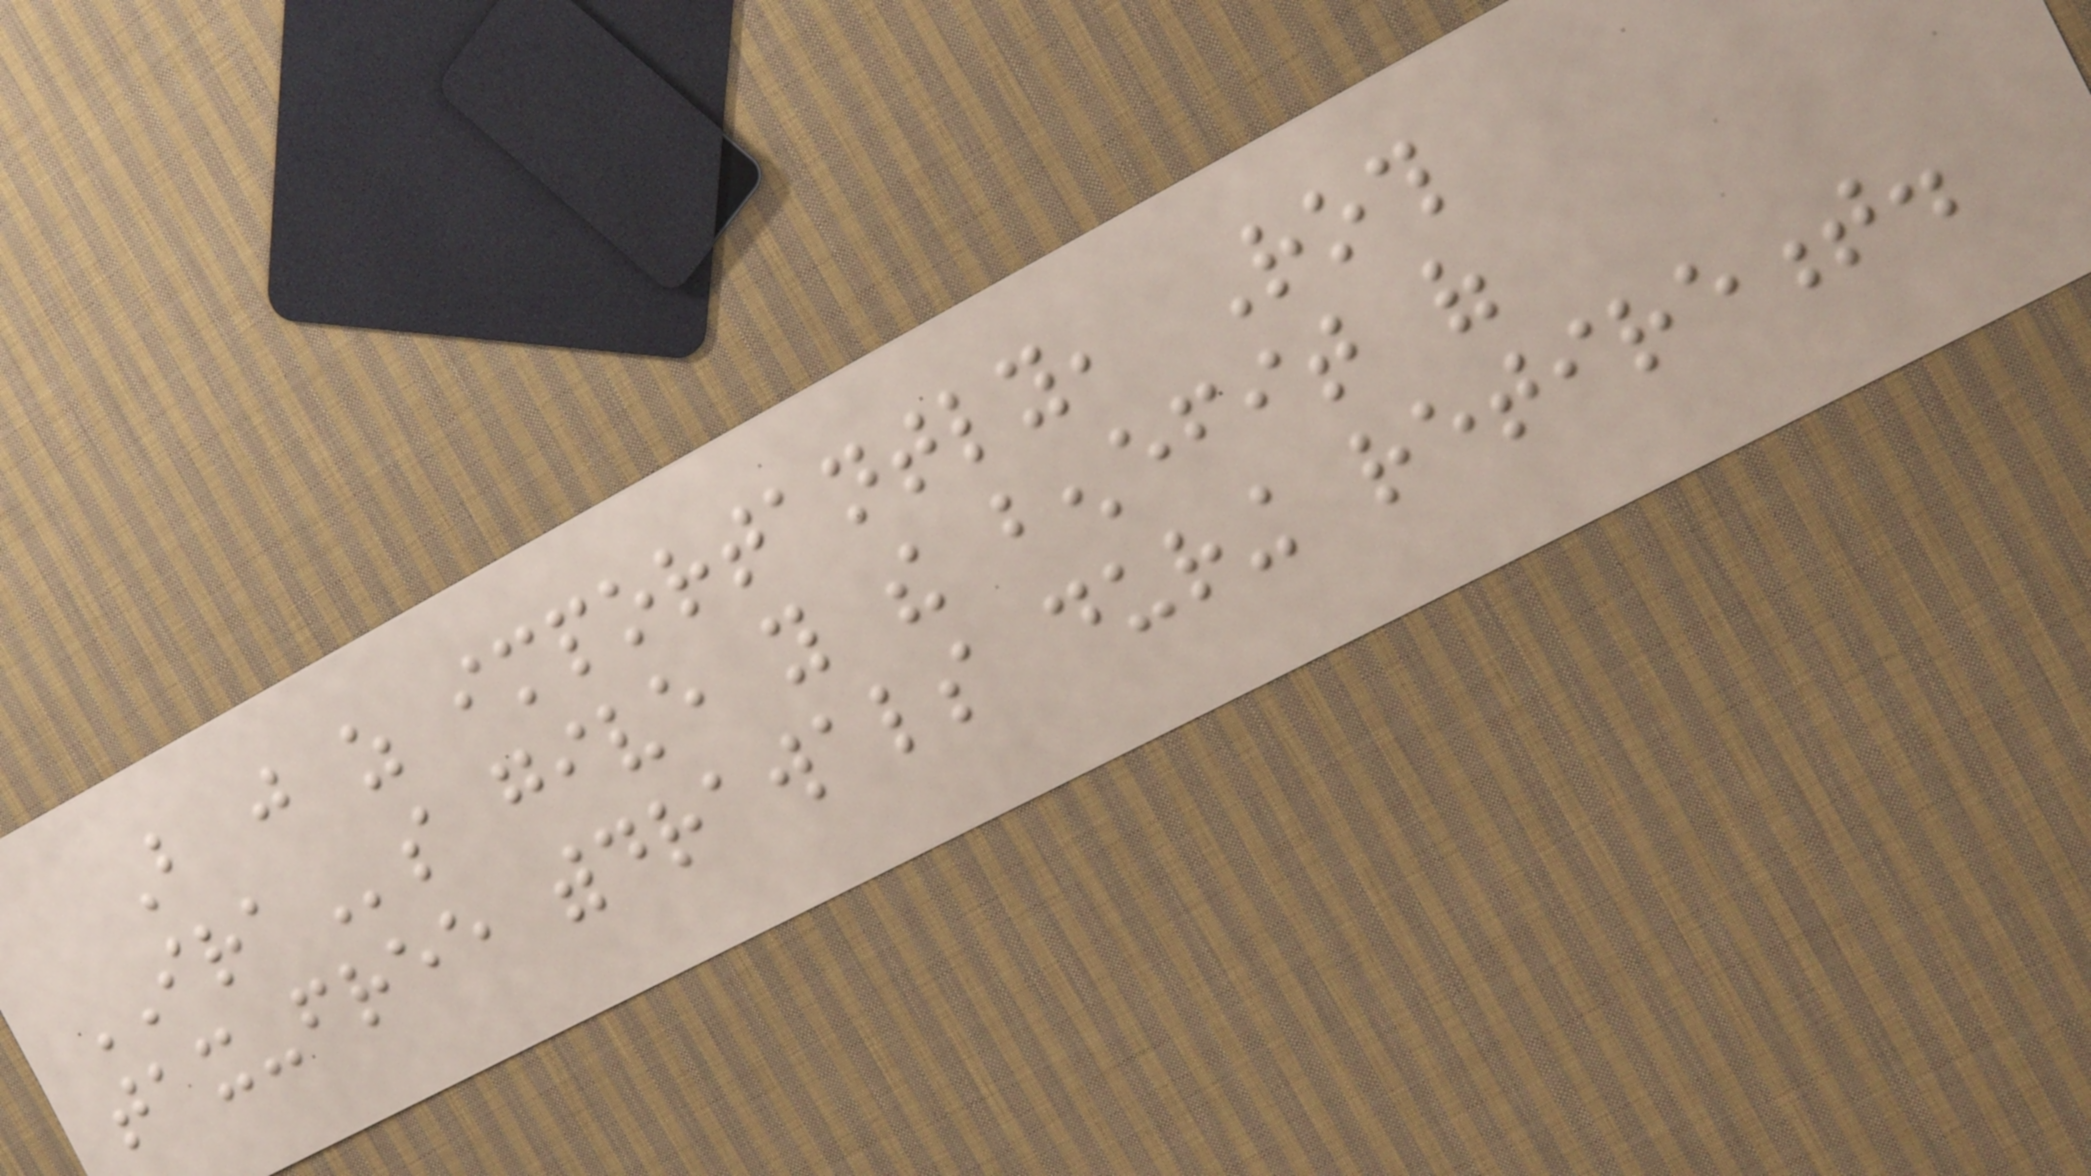But just as importantly, Roth
IRAs give you the benefit of
tax-free withdrawals during retirement.
